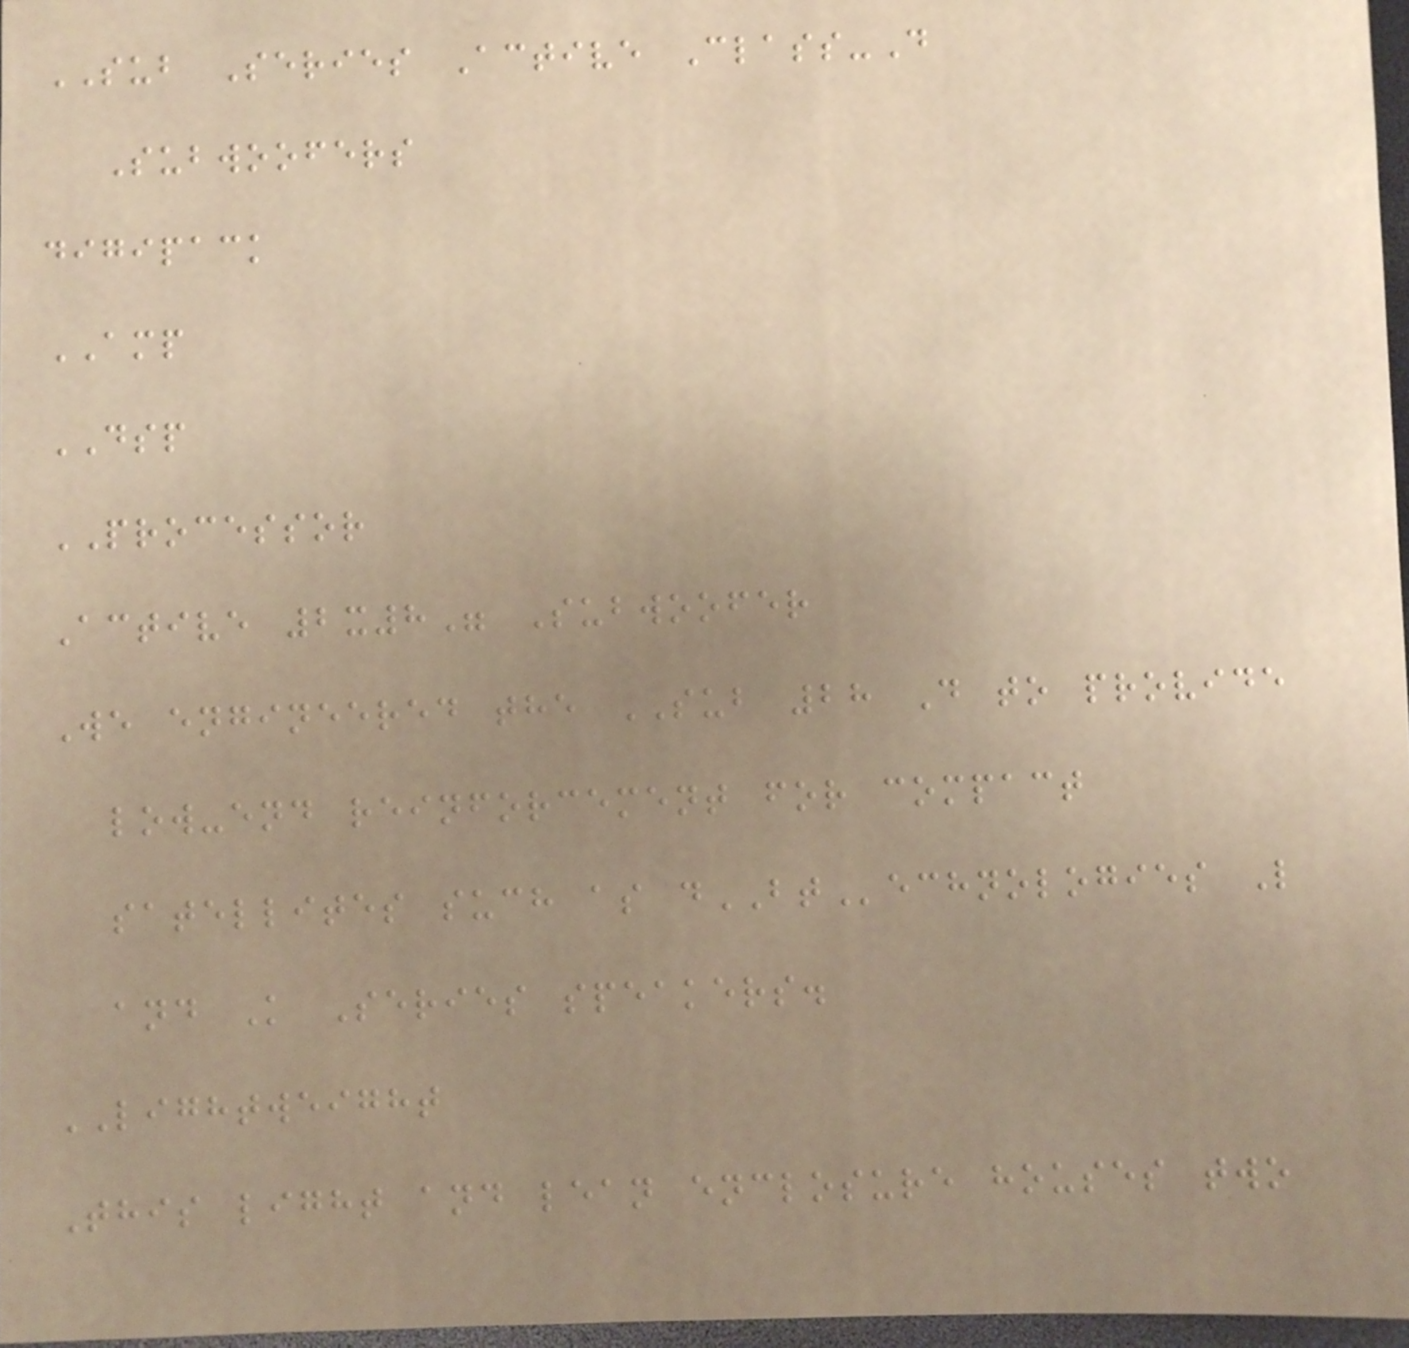SUB Series Active Class-D
Subwoofers
digipack
AMP
DSP
PROCESSOR
Active 2x8" Subwoofer
We engineered the SUB 28 D to provide
low-end reinforcement for compact
satellites such as dBTechnologies L
and K Series speakers.
LIGHTWEIGHT
This light and lean enclosure houses two
